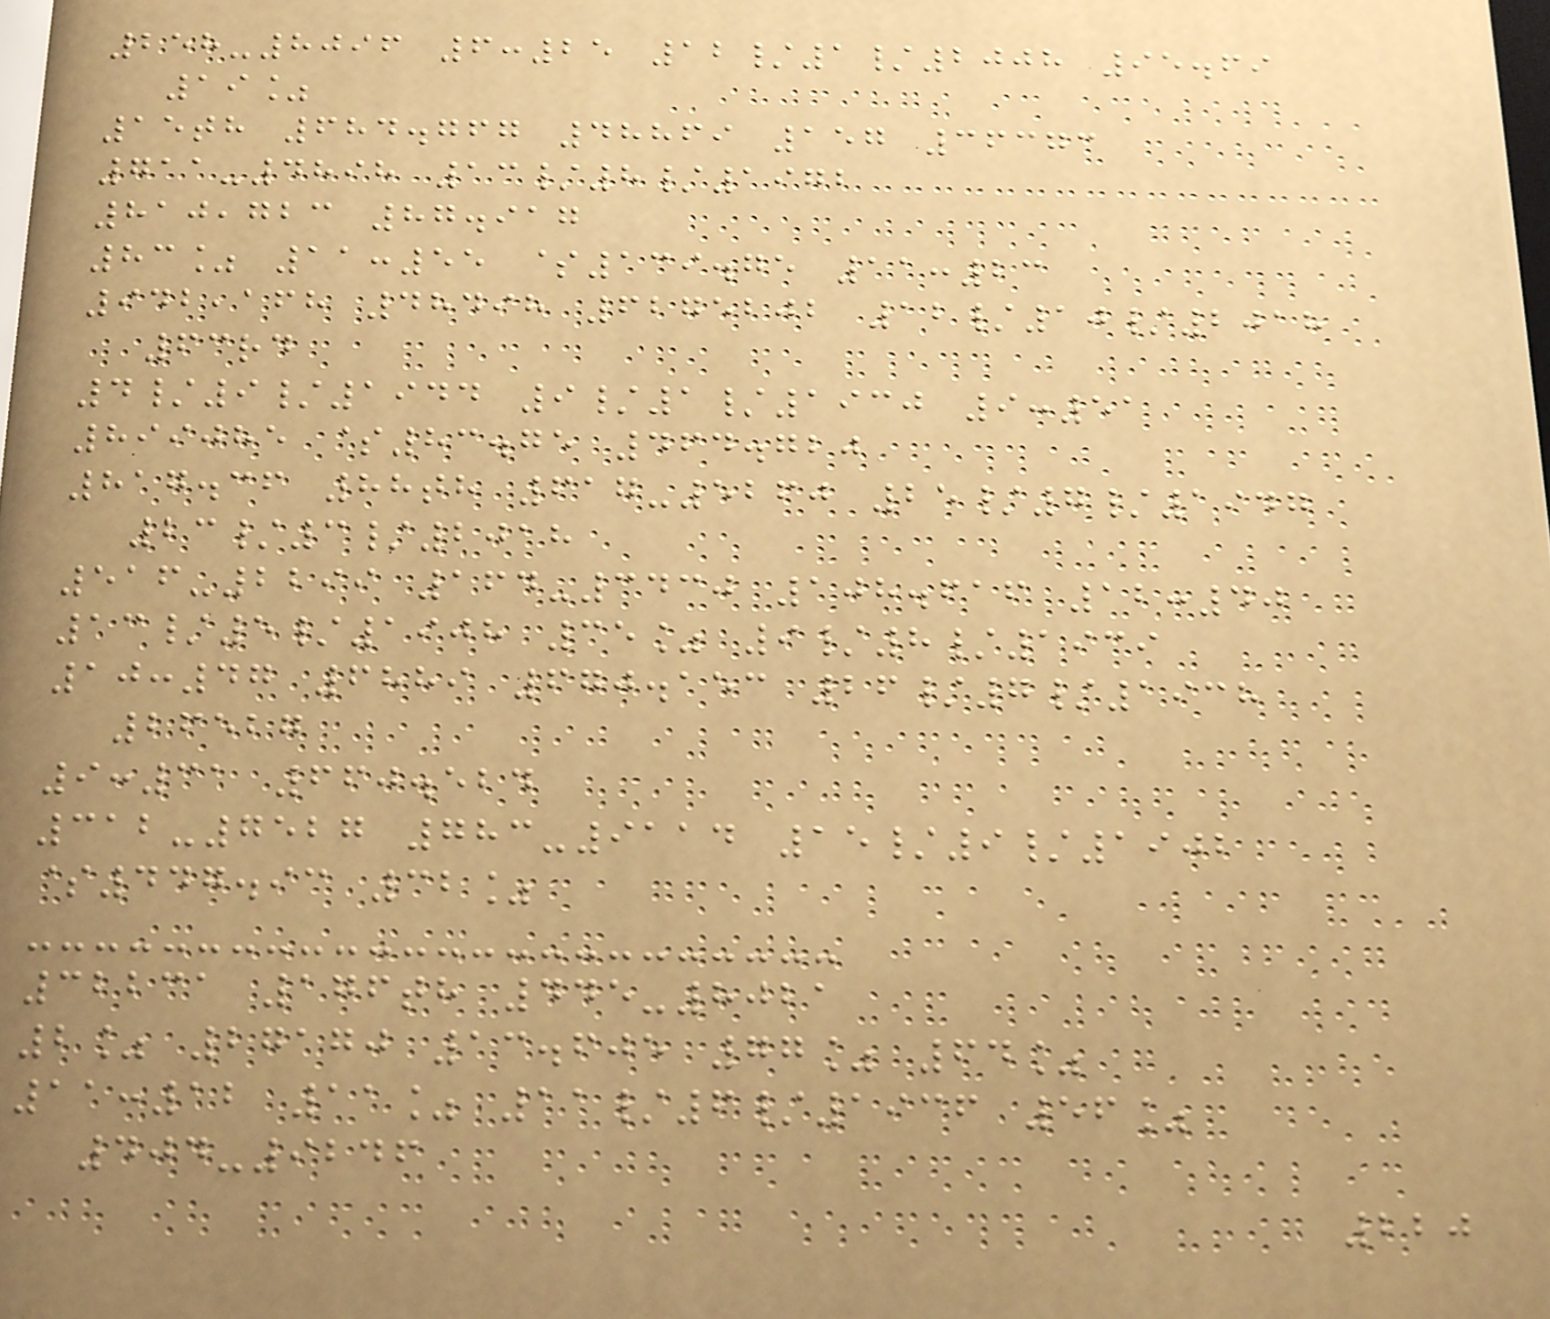258-8096 6:25 12/1/2008 95.69
19%
15th 684.767 48869 157 36373
711-4898 13/8/1972
810,723 87.917
83% 11:55 $139.75 11:23
942,168 48498 6275202 12/10/2018
63rd
4/9/1944 9/1/1930 9:51
899085 $83.75 464.720
817.36 88th 617-5260 25/7/1947
23/3/2018
516-2299 164-3430 108.616 12:40
13/5/1908 35% 9/8/1939
10:47 6889 670.153 26/7/1938
26527
9:31 660.524
312-7527 783-9114 15/9/1902
$447.93 32%
32231 176th 445-8021
2% 27170 13.605 77% 64%
11:12 11% 11/6/1936 56%
404-9246
220
